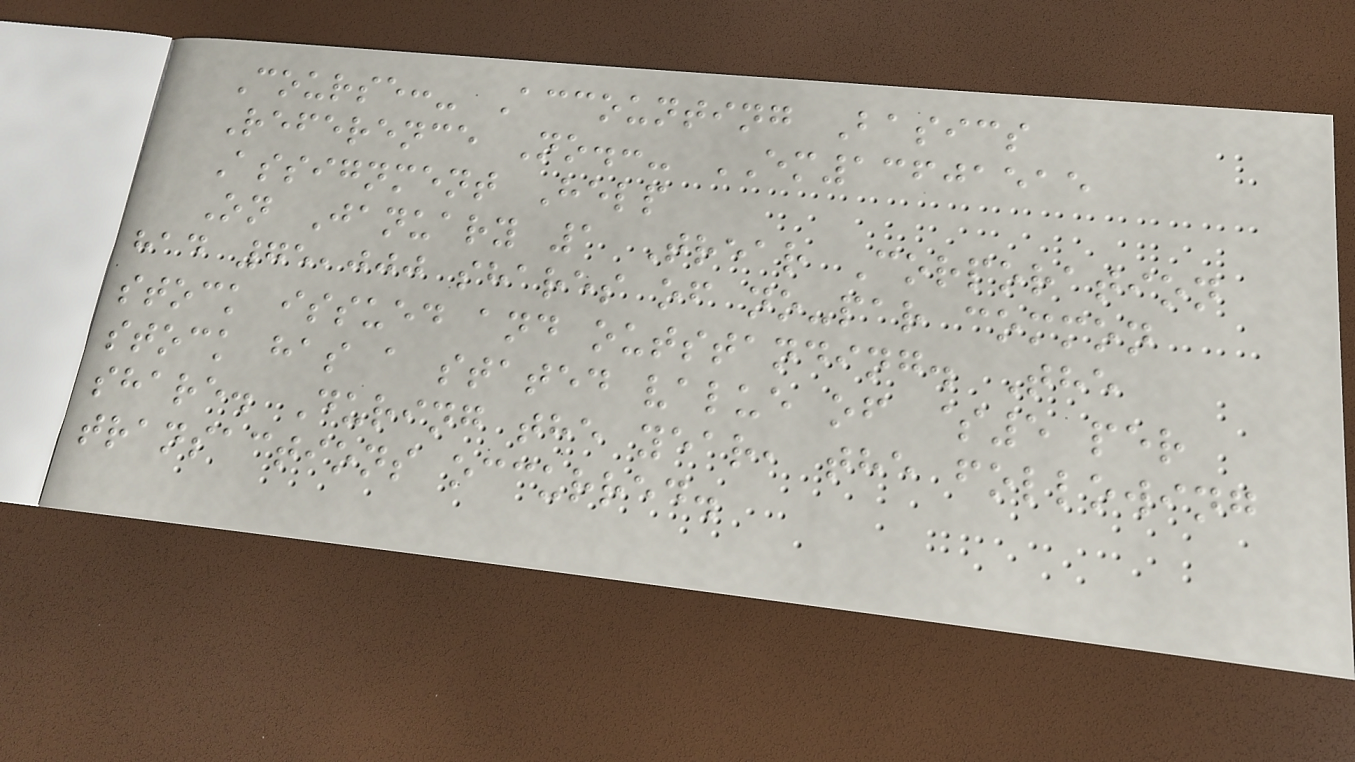Course:- Accounting Basics
Reference No.:- EM13601515
Assignment Help
On January 1 Trear Corporation
had 75,000 shares of no-par common
stock issued and outstanding. The
stock has a stated value of $5 per
share. During the year, the following
transactions occurred.
